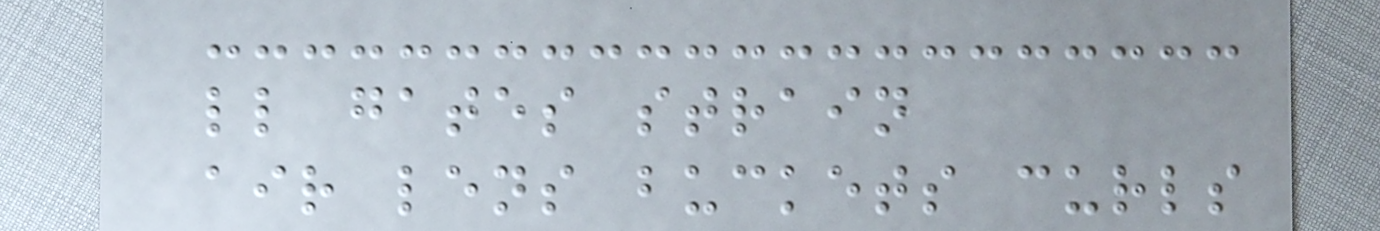ll gates strain
air lens buckets curls
